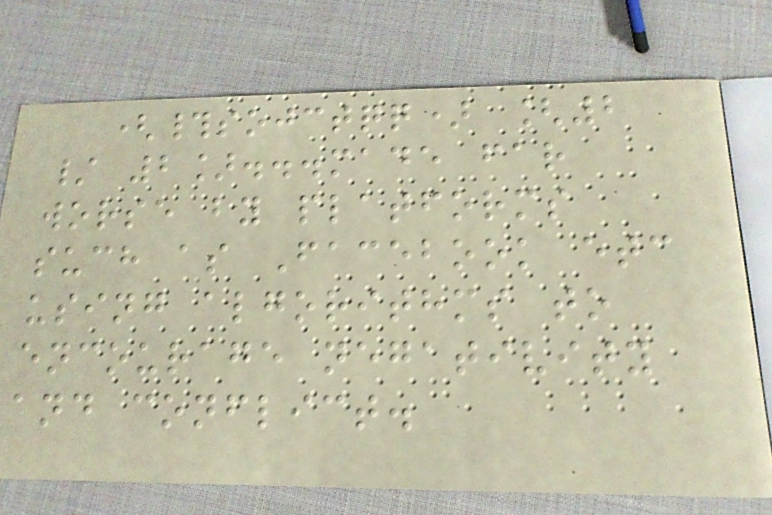(#sojctqq) [2
/ 2]...made far
worse by platforms
such as Facebook etc
using algorithms to
encourage negativity
and conflict.
